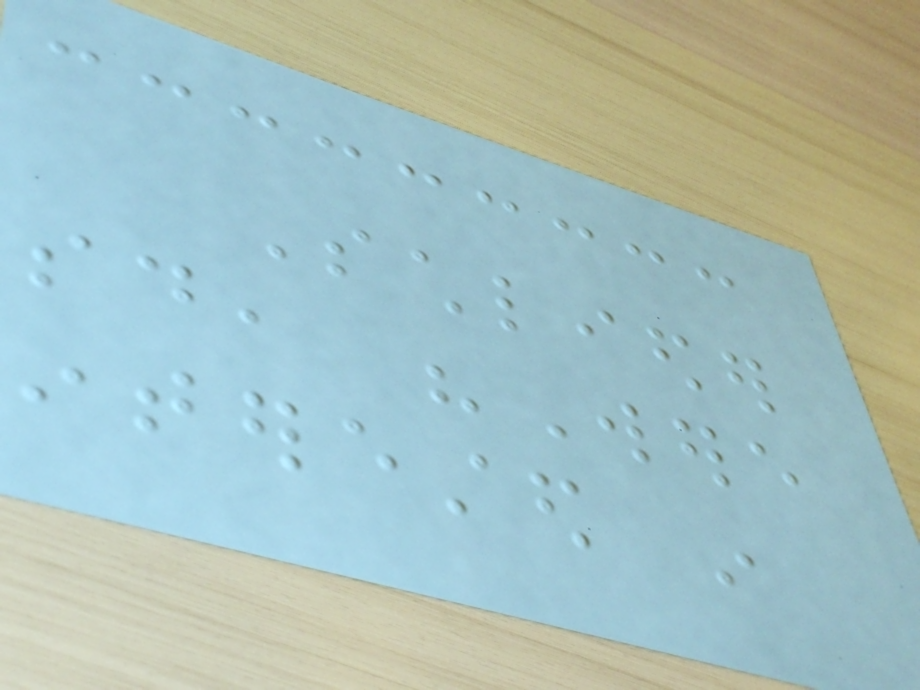Schlieder
said, "Were
interested in
